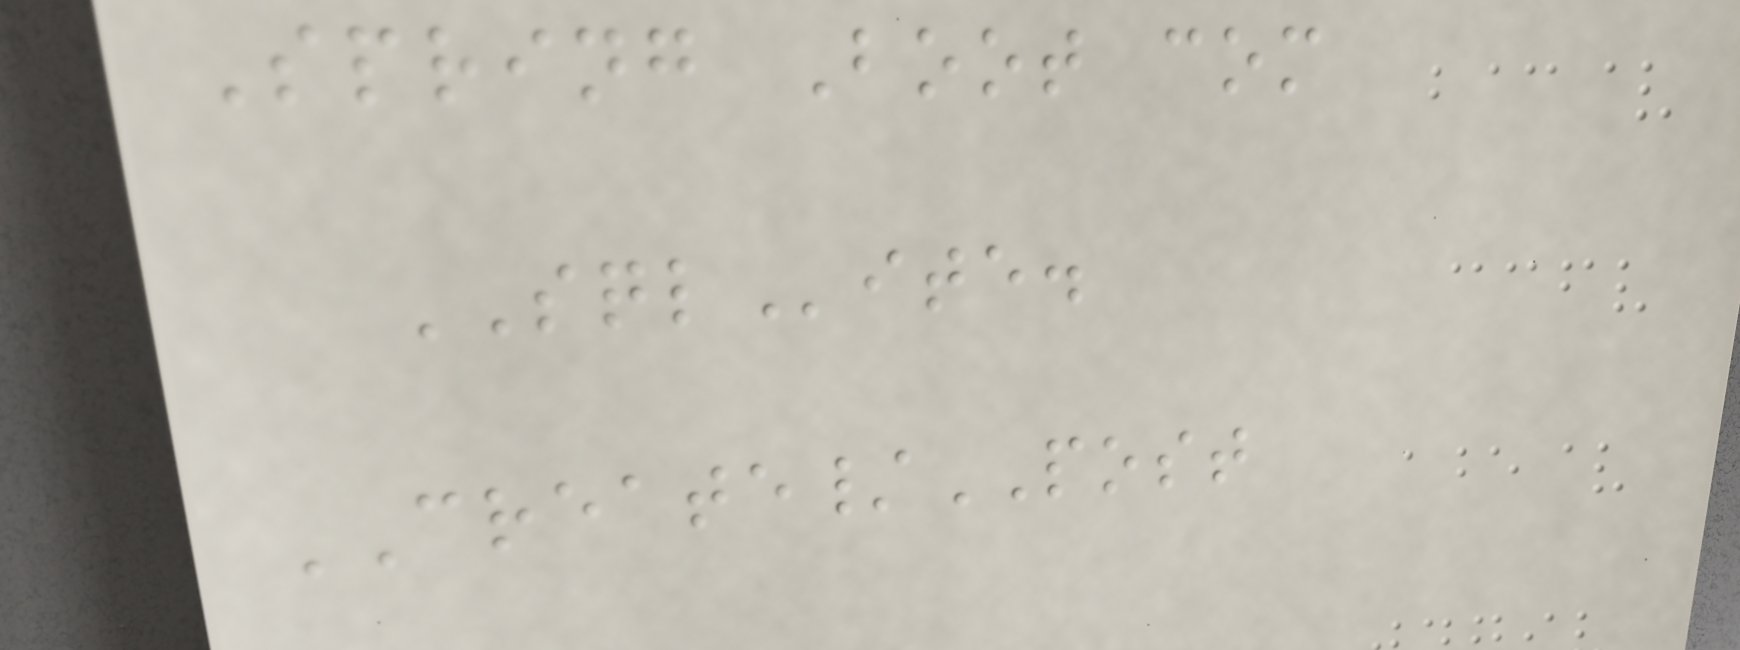Spring Boot com
SQLite.
CREATE/POST
